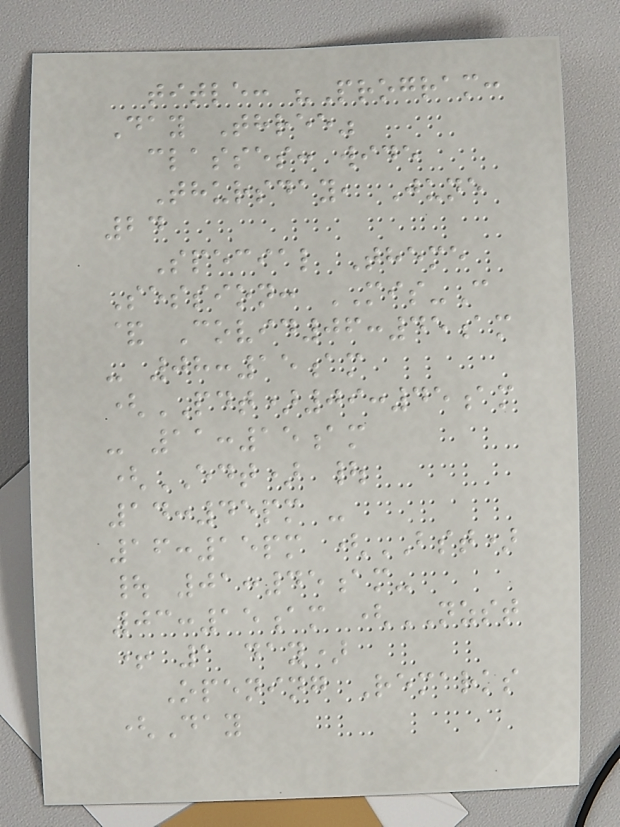title: "Program:
Day Three"
classes: wide
Thursday, June
24
Special Theme
Session: MIS-C
& Covid06:45am
- 08:15am
(PDT)09:45am
- 11:15am
(EDT) |
14:45pm -
16:15pm (BST)
| 01:45am-
03:15am (NZST
+ 1 day)
Opening Remarks
(Day
